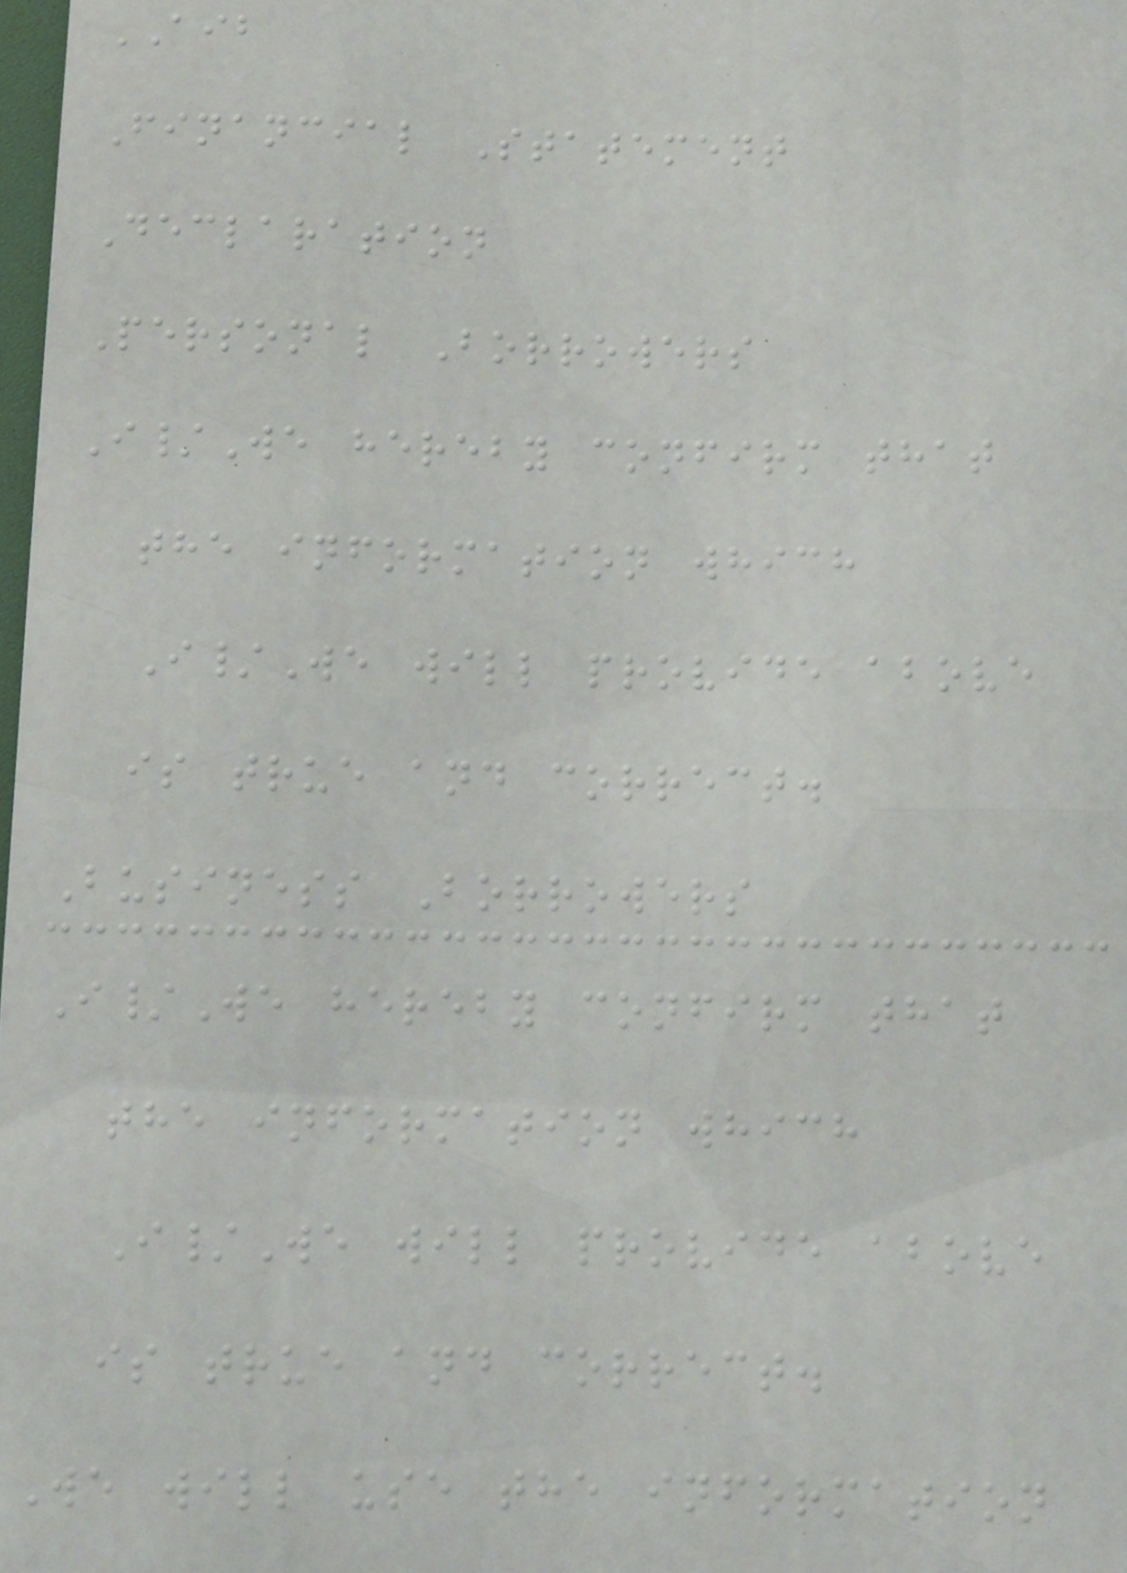AIB
Financial Statement
Declaration
Personal Borrowers
I/We hereby confirm that
the information which
I/We will provide above
is true and correct.
Business Borrowers
I/We hereby confirm that
the information which
I/We will provide above
is true and correct.
We will use the information
